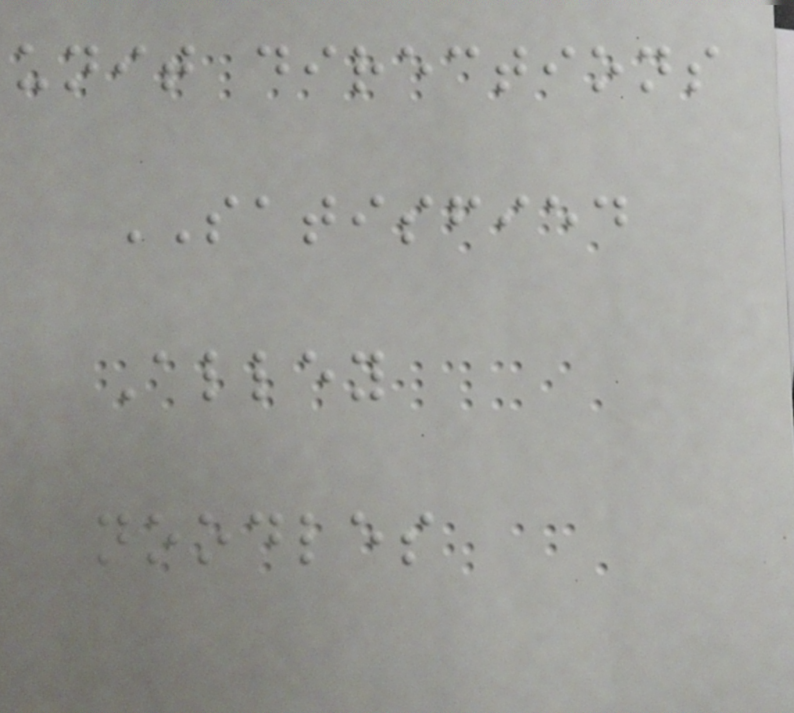unit directions
SATISFIED
Alley
noodles
